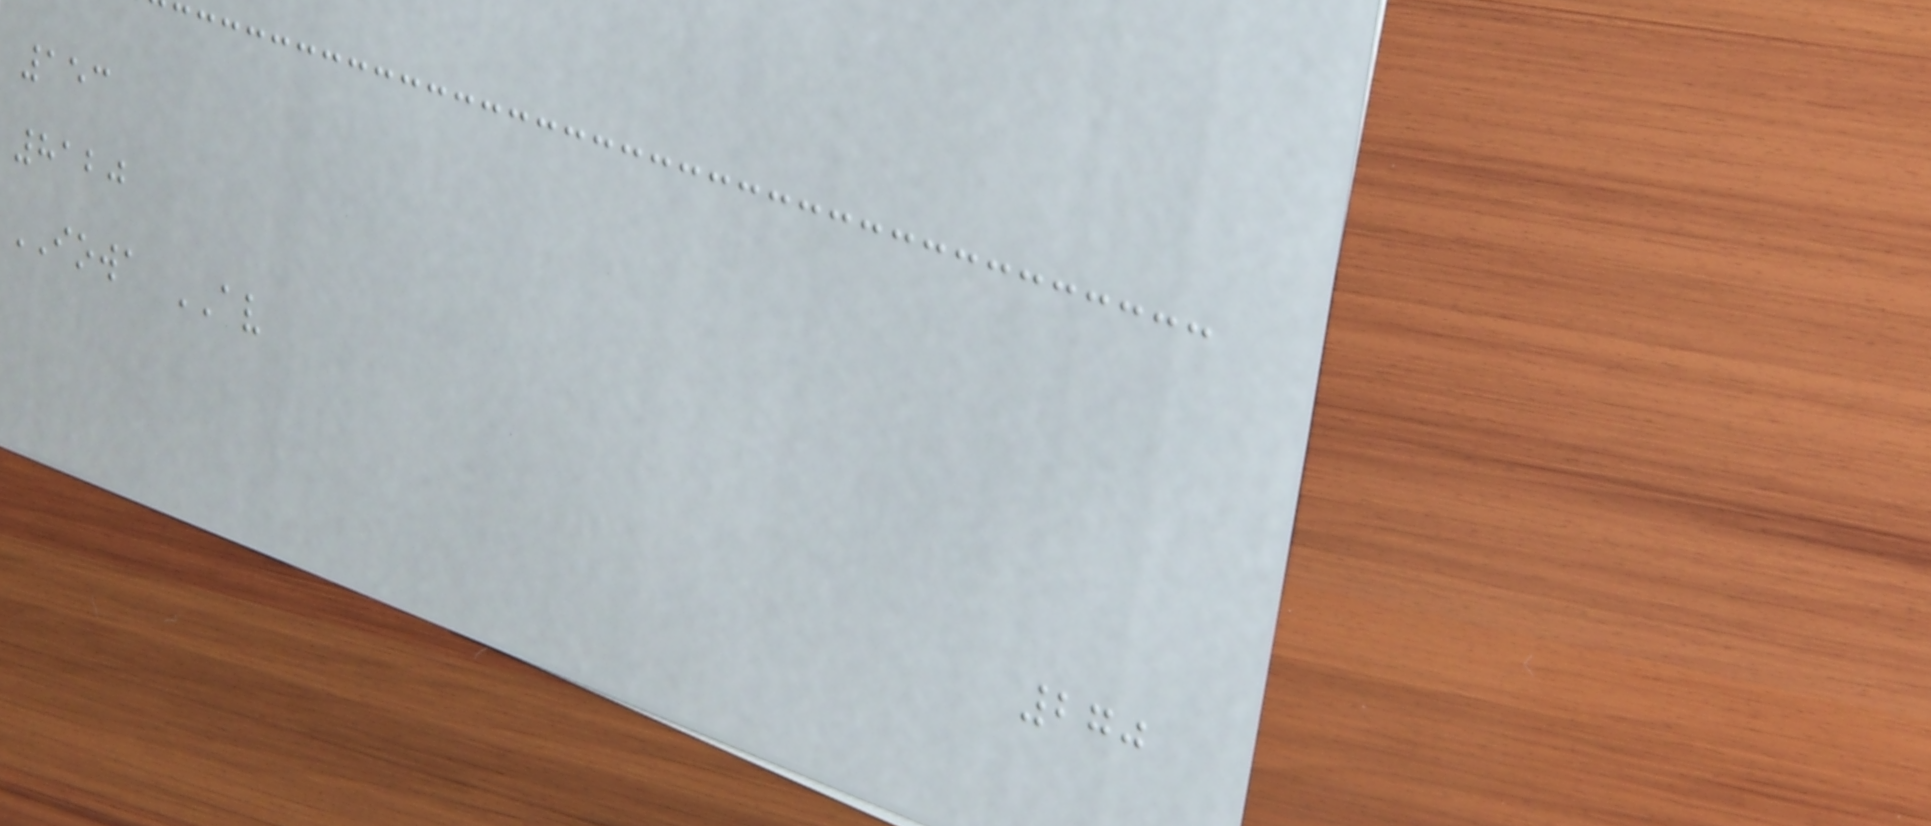153
8120
IOWA AV
270
